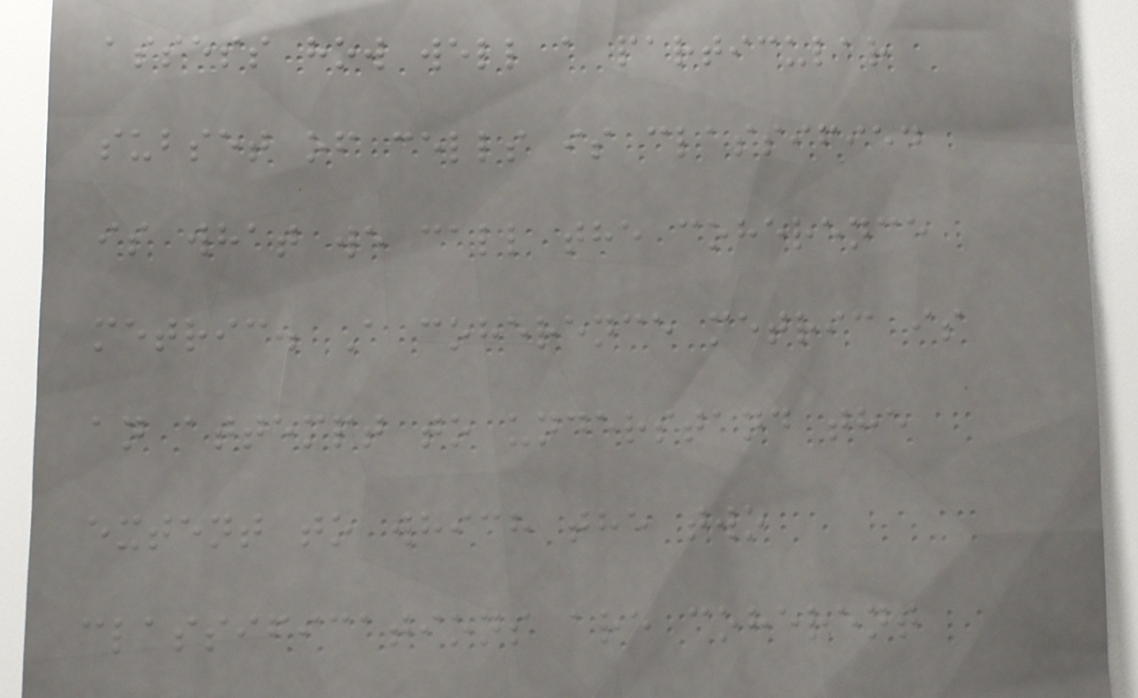assess how well a particular
subset of cells is classified
is what we call the coherence
metric. A coherence metric is
an attempt to understand the
extent to which the two
classifications are coherent
